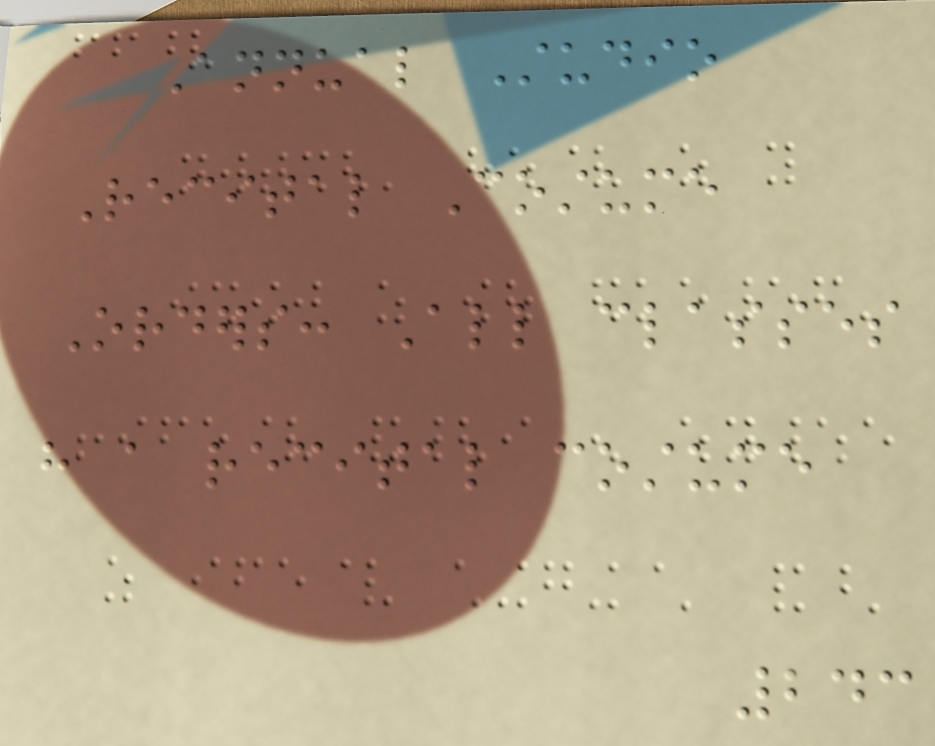Annual Studio
Recital Costume
Orders: All classes
have a recital costume
243
